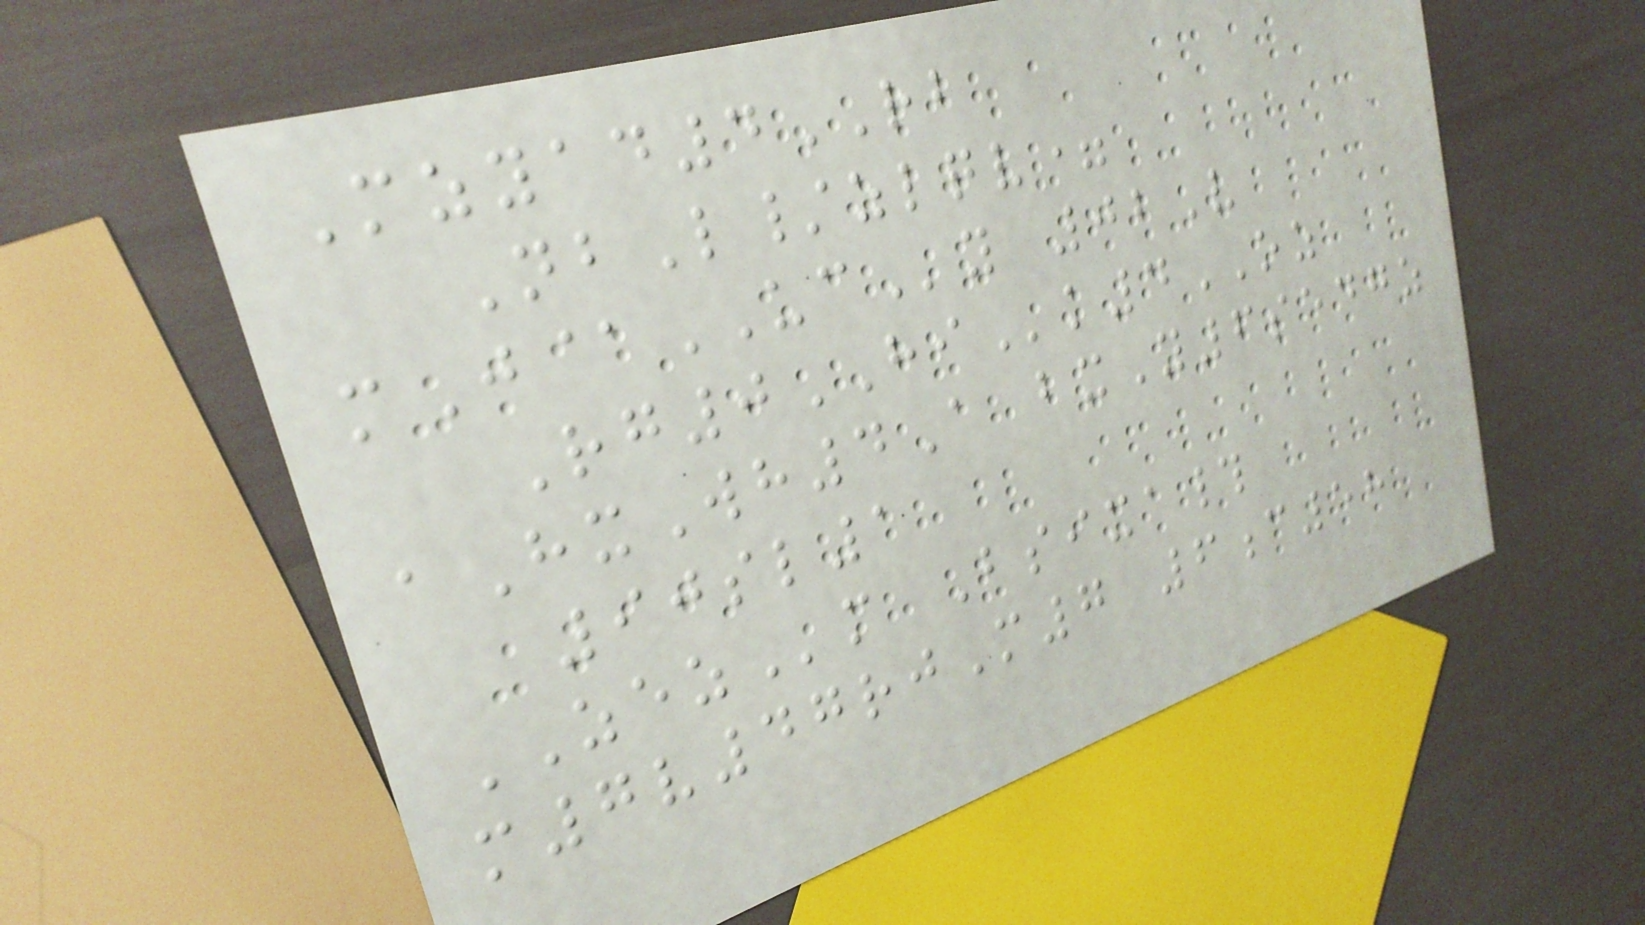Mzyad4RB
NbL/zlqv=
mJ@UCy 02V
Rg0HIk4OZ
aHxWh4A bxY6sedgz
90sl1
ZEZm Bsixa#
m7v47rjM7 6c58
